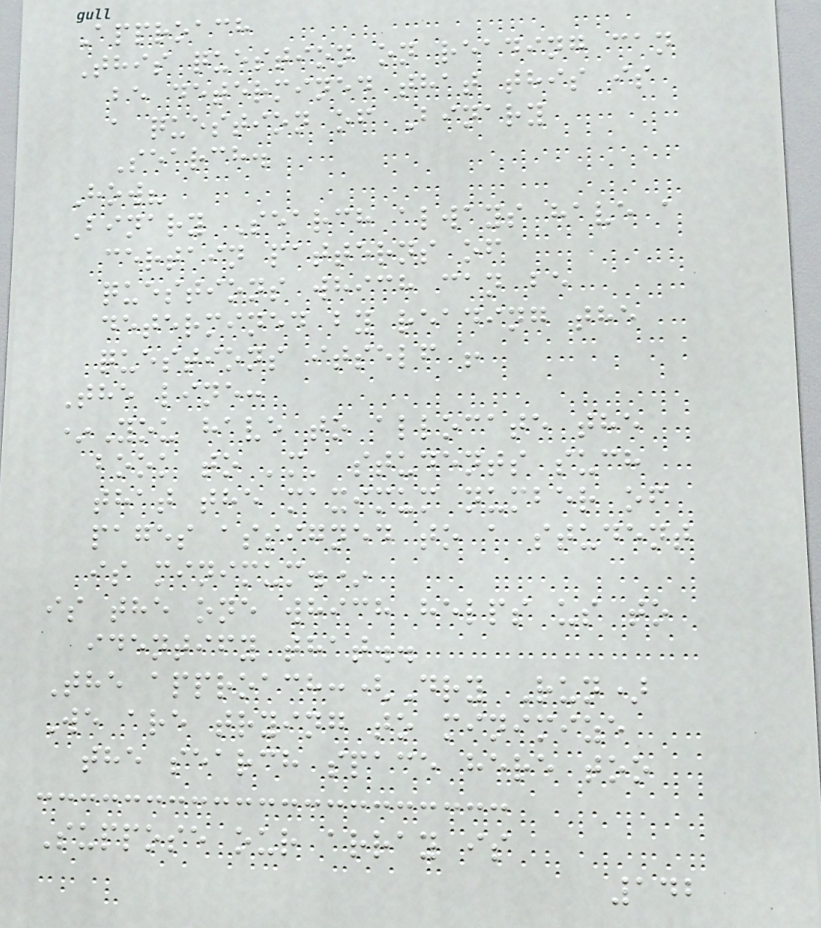Approach
This question on reading can
be determined that this is
a question of Binary
Search.
How?
Binary Search always have a
certain patterns of
questions which can be
determined by reading the
questions itself !
The line:
*You have to allocate the
book to 'm' students such
that the maximum number of
pages assigned to a student
is minimum.*
is the one which helps us to
identify that..
The approach:(Dry Run)
We are trying to minimize
the search space here too
Suppose our array is
142
